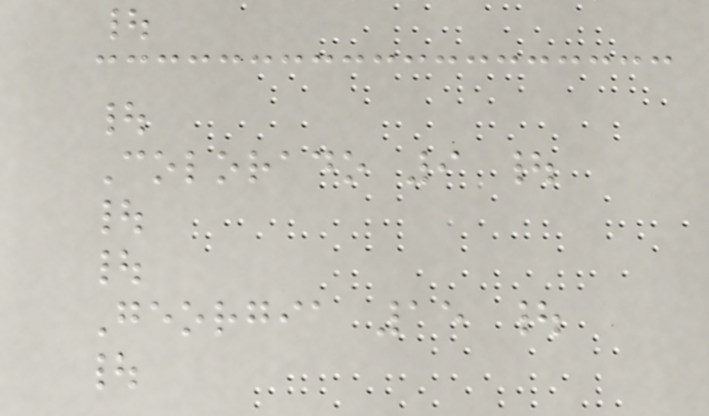|
|
Colorado 9 |
|
|
Georgia 15 |
|
